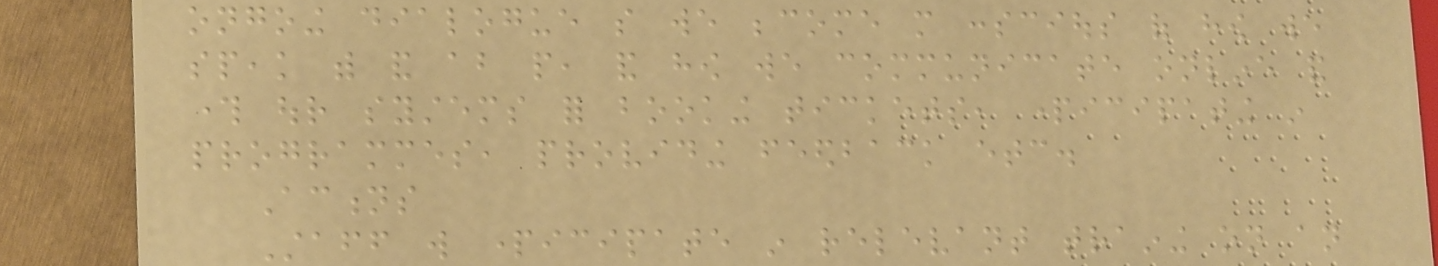ongoing dialogue so we become more conscious of how we
speak with and about people, and how we communicate online and
through our systems for booking tickets, participating in
programmes, providing feedback etc.
Actions
Staff will participate in relevant training on an
